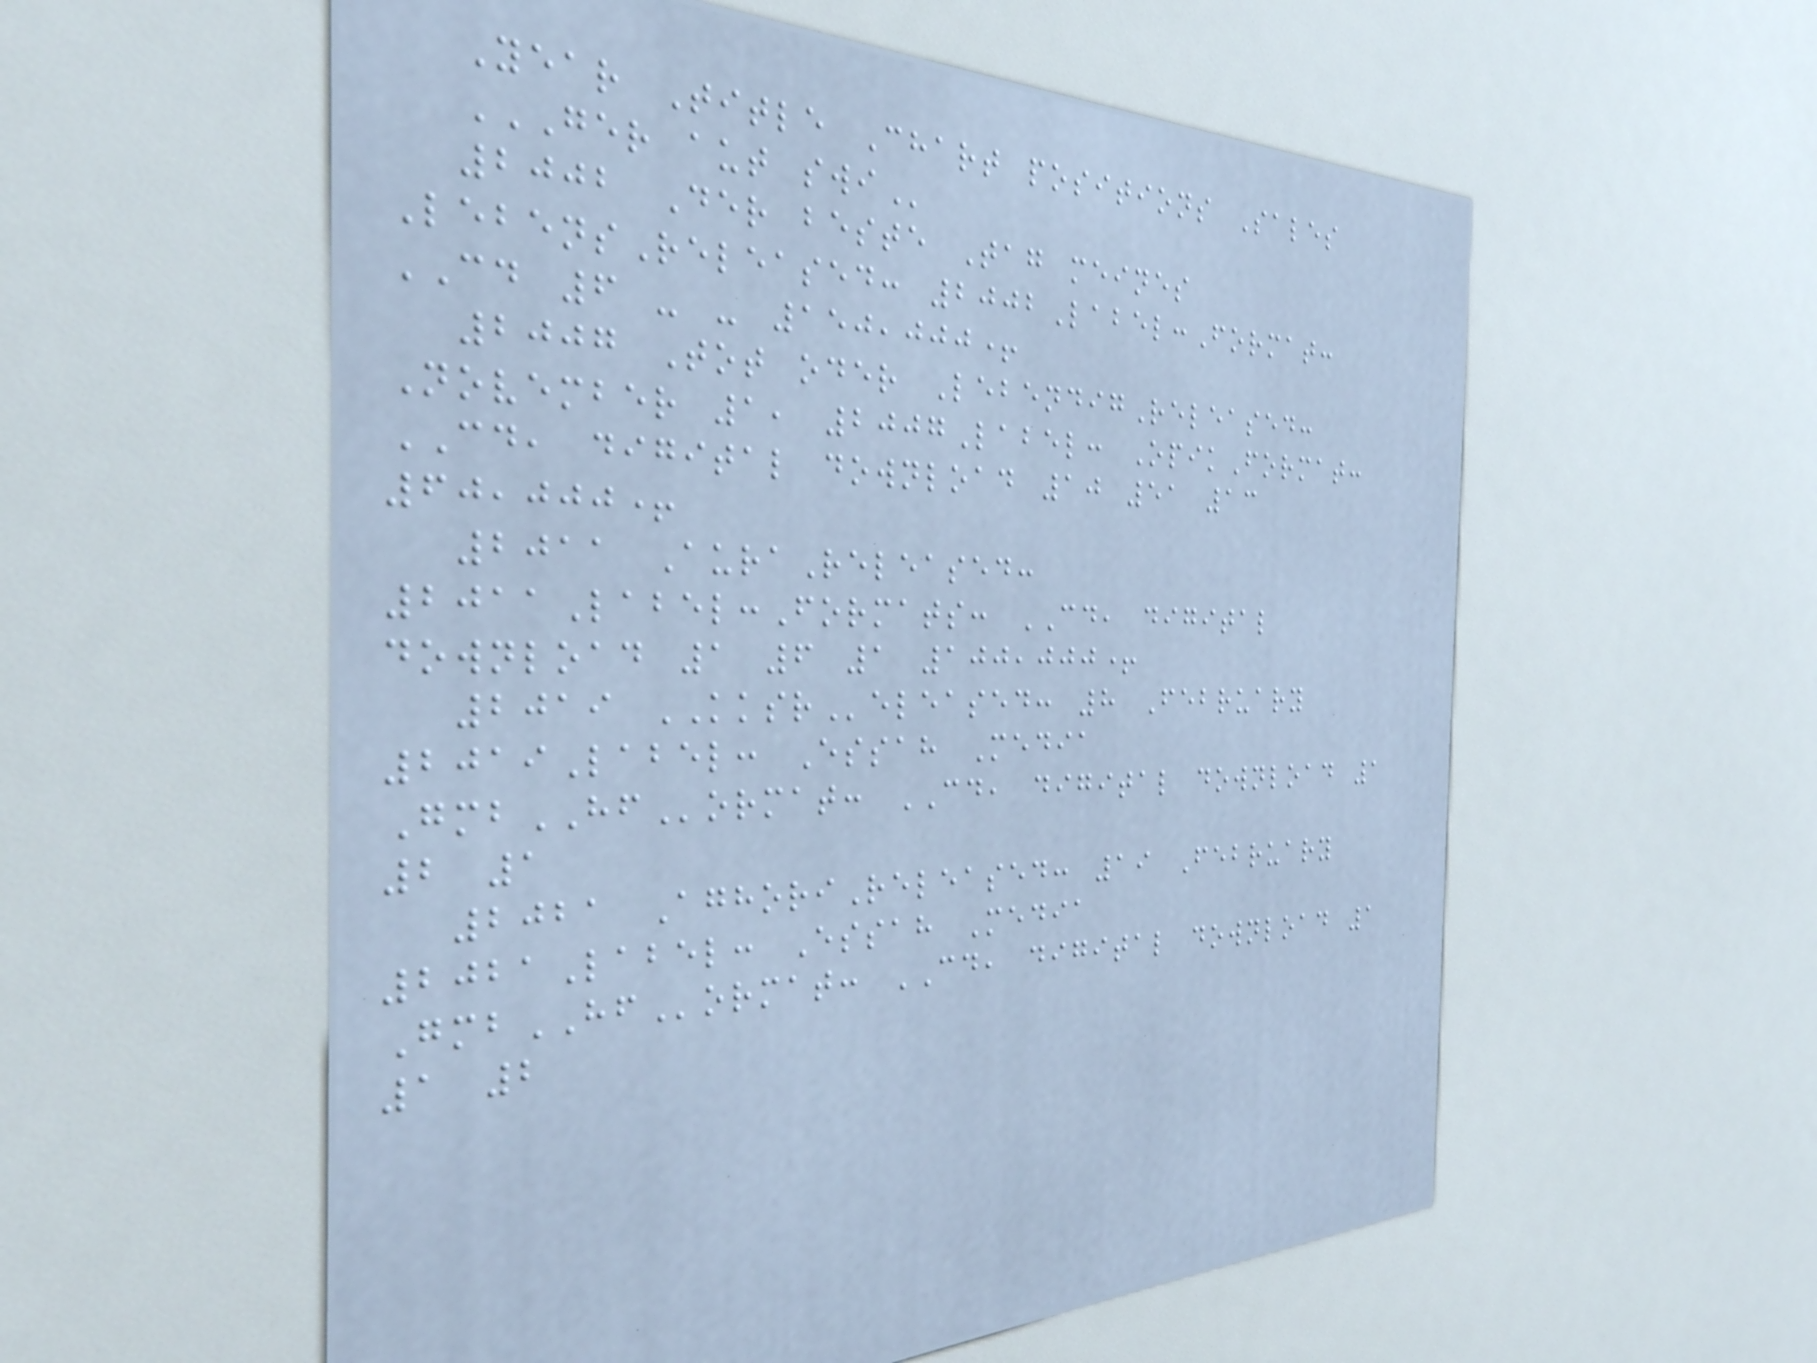Year Title Chart positions Sales
GER AUT SWI
2002 Der beste Tag meines
LebensReleased: 2002Label:Format:
CD 6 - - 150,000+
2007 Tot oder LebendigReleased:
November 1, 2007Label: OpikFormat:
CD, digital download 10 51 13
60,000+
2011 AuraReleased:
2011Label:Formats: CD, digital
download 1 6 1 100,000+
2019 KKSReleased: 8 February
2019Label: Essah Media
GmbHFormat: CD, digital download 1
2 1
2021 AghoriReleased: 19 February
2021Label: Essah Media
GmbHFormat: CD, digital download 1
1 2
